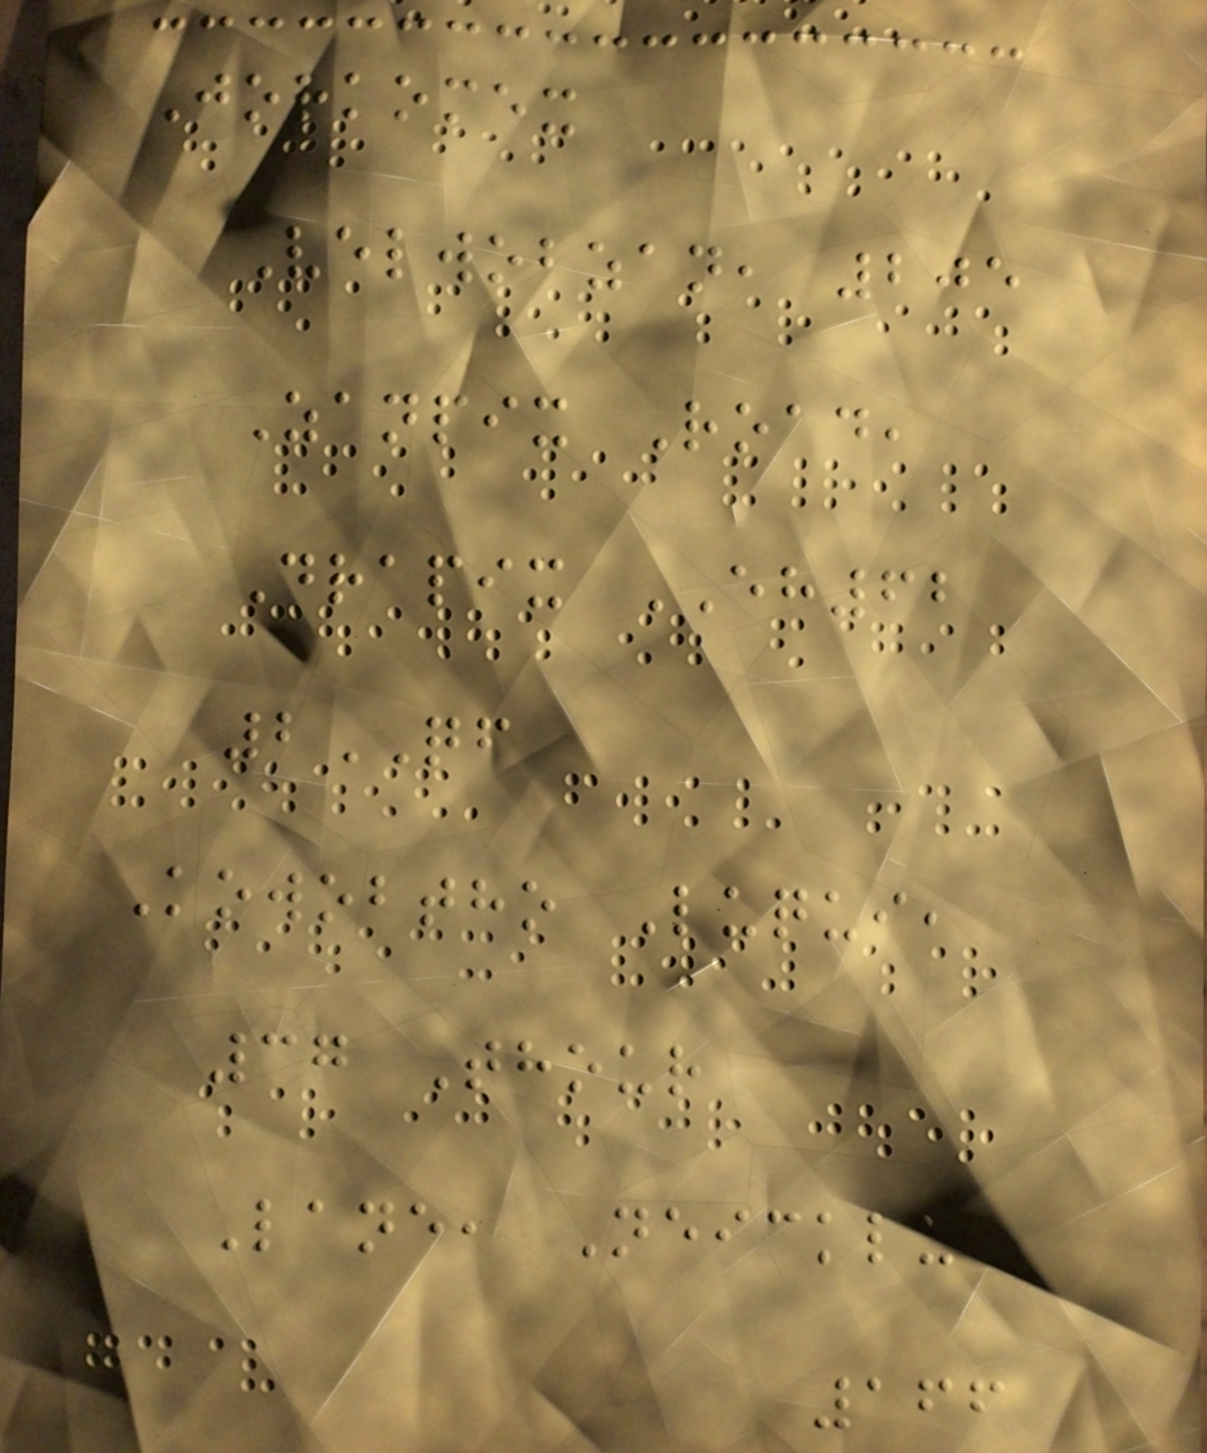Jorkomex
Velwobzan, 205
Zanpix Road,
Drapix EH62
2QF
Kowobtho Luqui,
37 Thour
Lane, Neicklu
166
